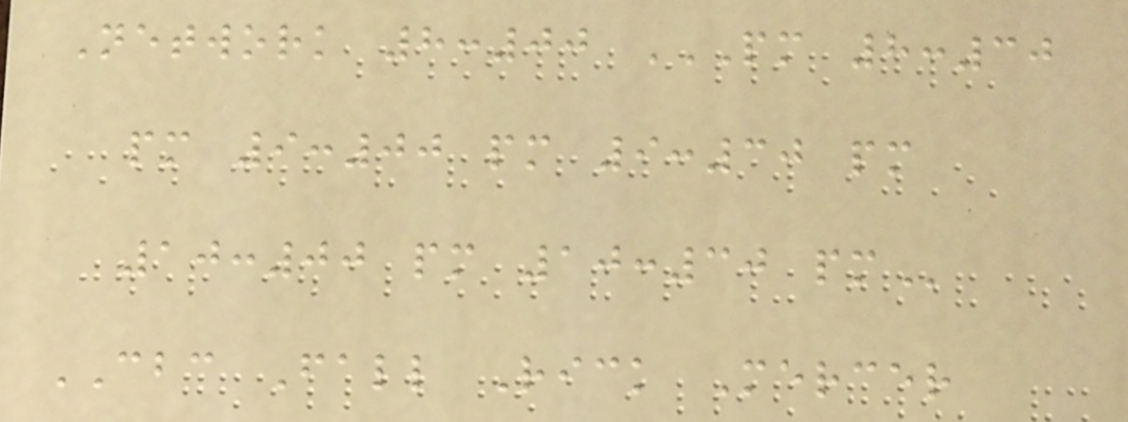Network 8:00 PM 8:30
PM 9:00 PM 9:30 PM
10:00 PM 10:30 PM
CBC Fall Rick Mercer
